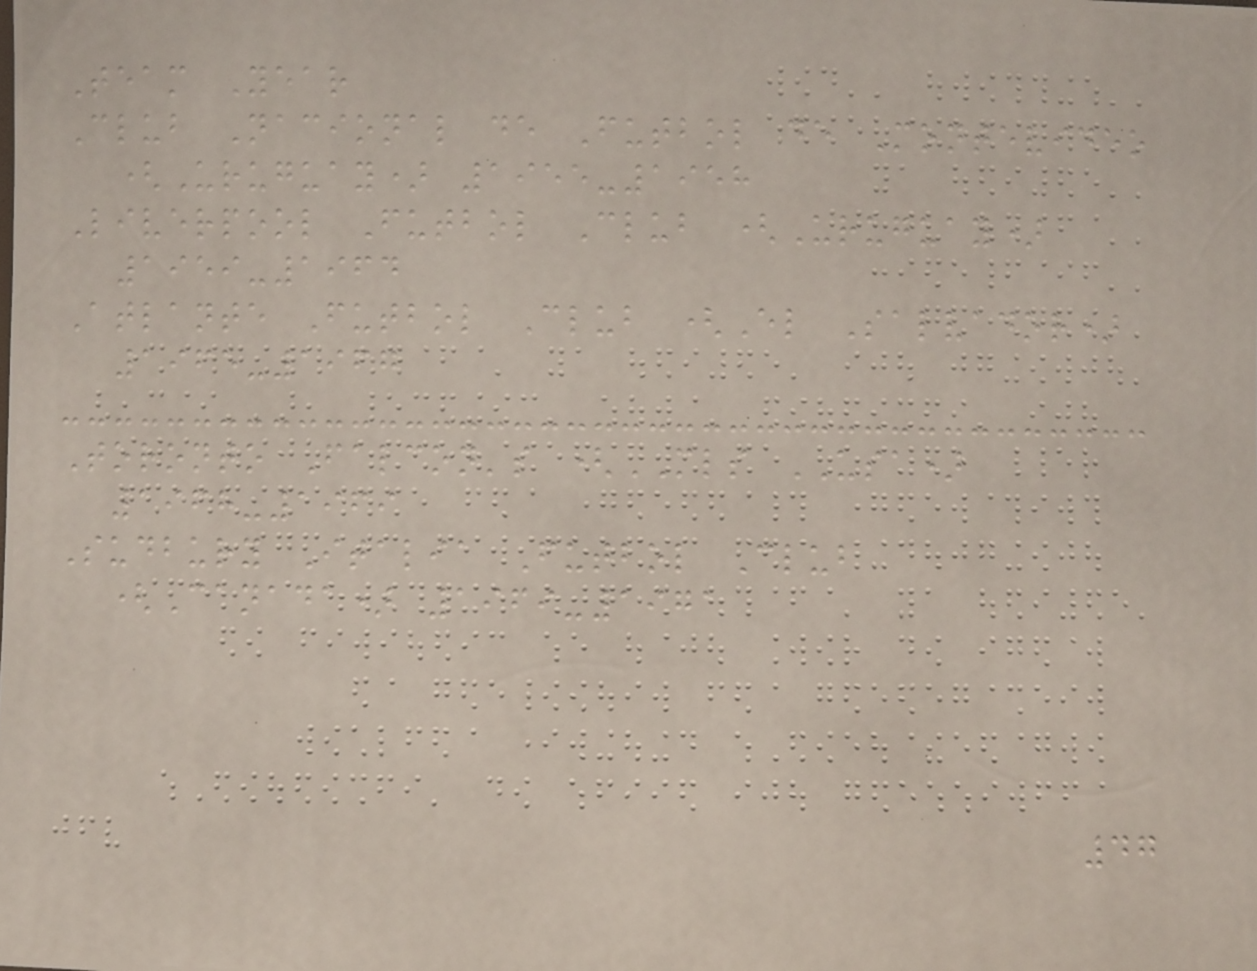Team Year
Club Nacional de Futbol de Montevideo
(Uruguay) 1955-1958
Liverpool Futbol Club (Uruguay)
1959-1964
Atlante Futbol Club (El Salvador)
1965-1967
Toronto Falcon's (MLS USA)
1968-1969
Sudbury Italia Futbol Club
(Canada) 1969-1971
47
